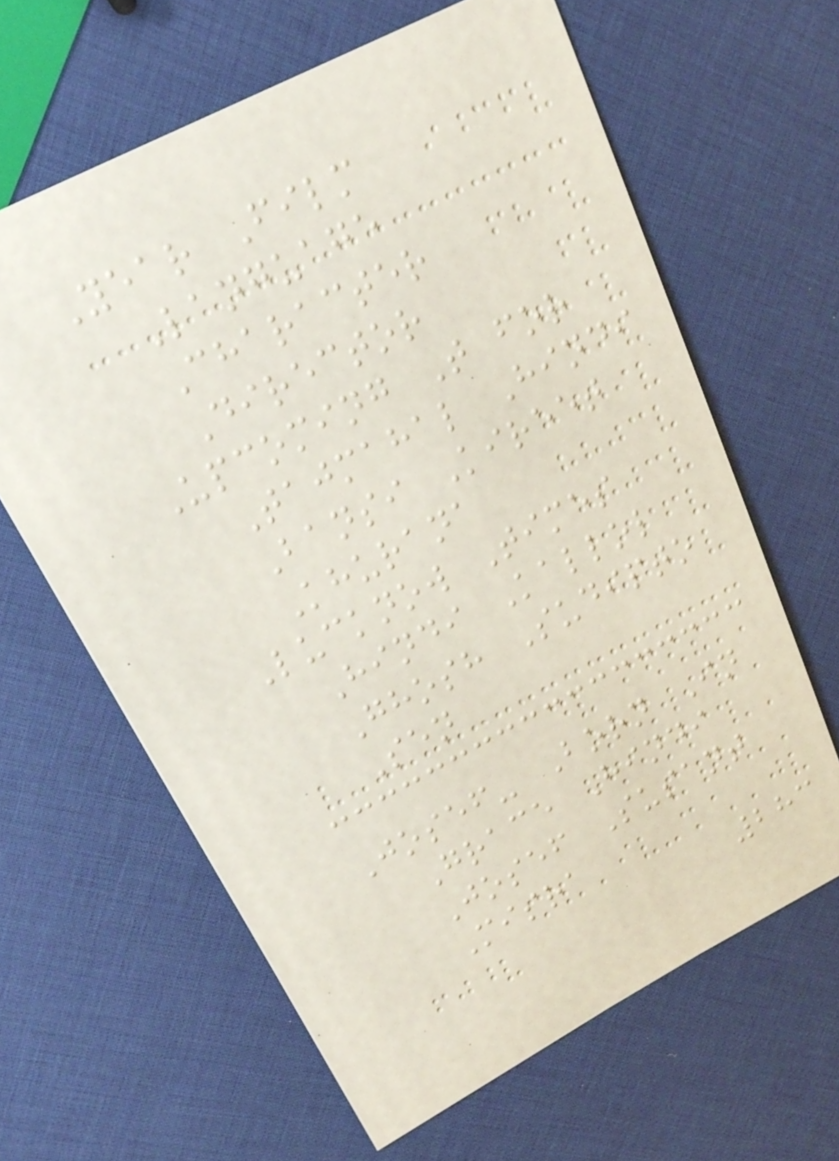Year Film
Language
Character
Director
Upcoming T for
Tajmahal Hindi
Bansi Kireet
Khurana
Lucknow Times
Hindi Kallol
Ghosh Sudipto
Sen
Josef- Born In
Grace Hindi
Josef Susant
Misra
283
